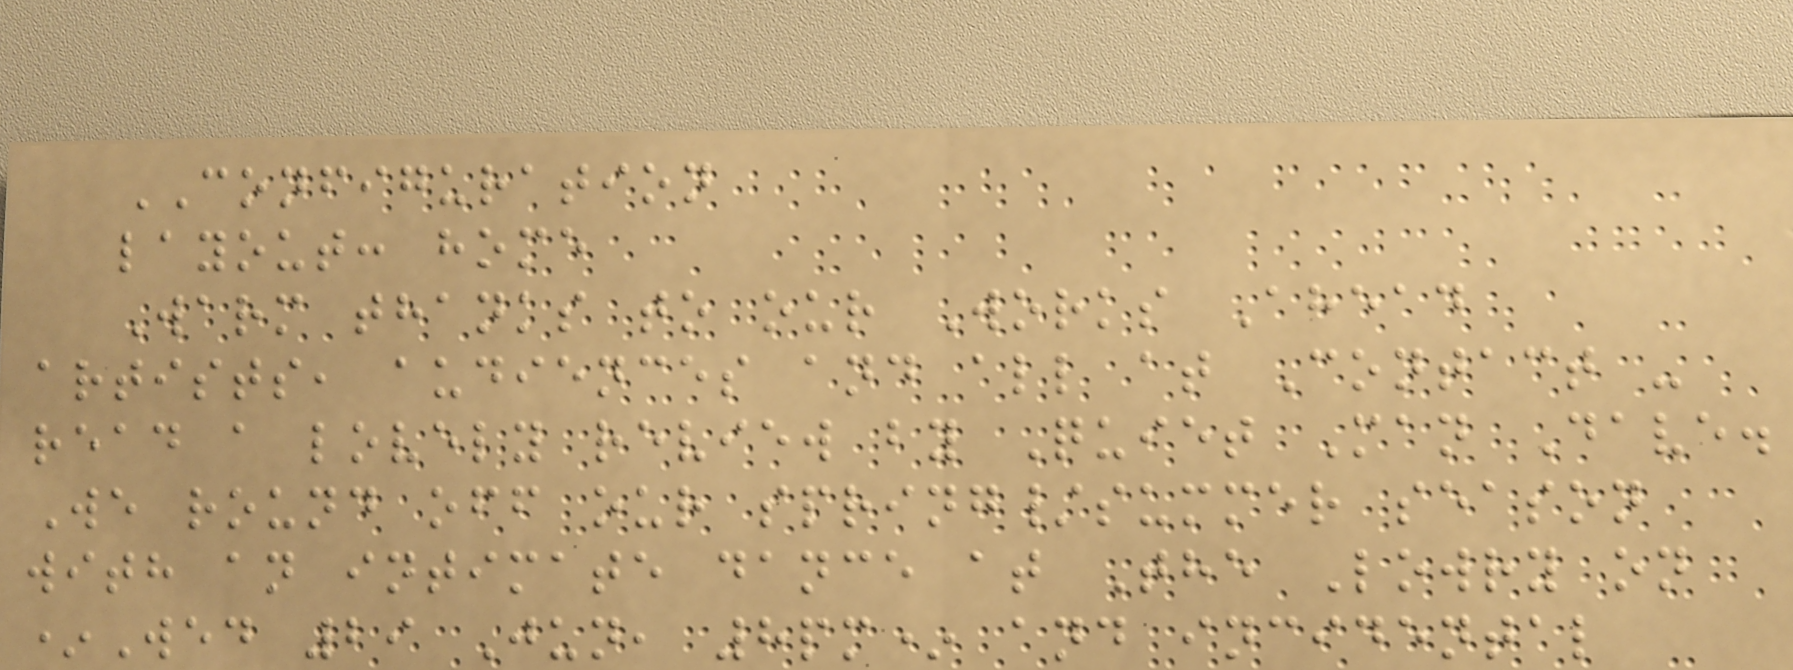CONFIGURATION
layout: home
Warm thanks to our Works Ahead
artists, audiences and all at Contact -
read a lovely review by Quiet Man Dave.
We round off our spring/summer season
with an intimate dance at The Lowry on
*Wed 29 Jun, 8pm* and incidental
